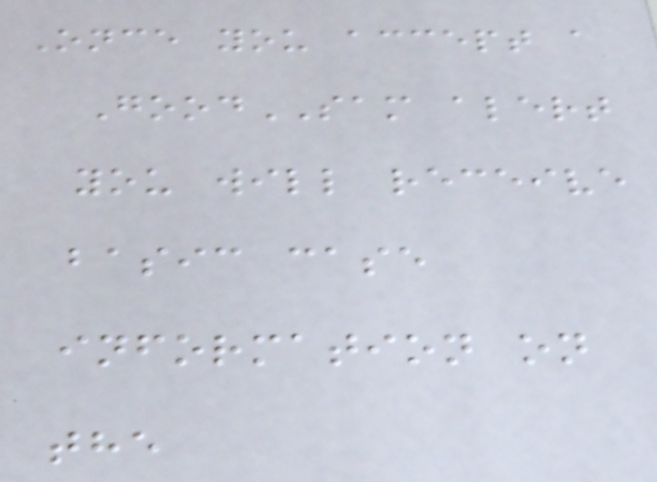Once you accept a
GoodSAM alert
you will receive
basic case
information on
the
